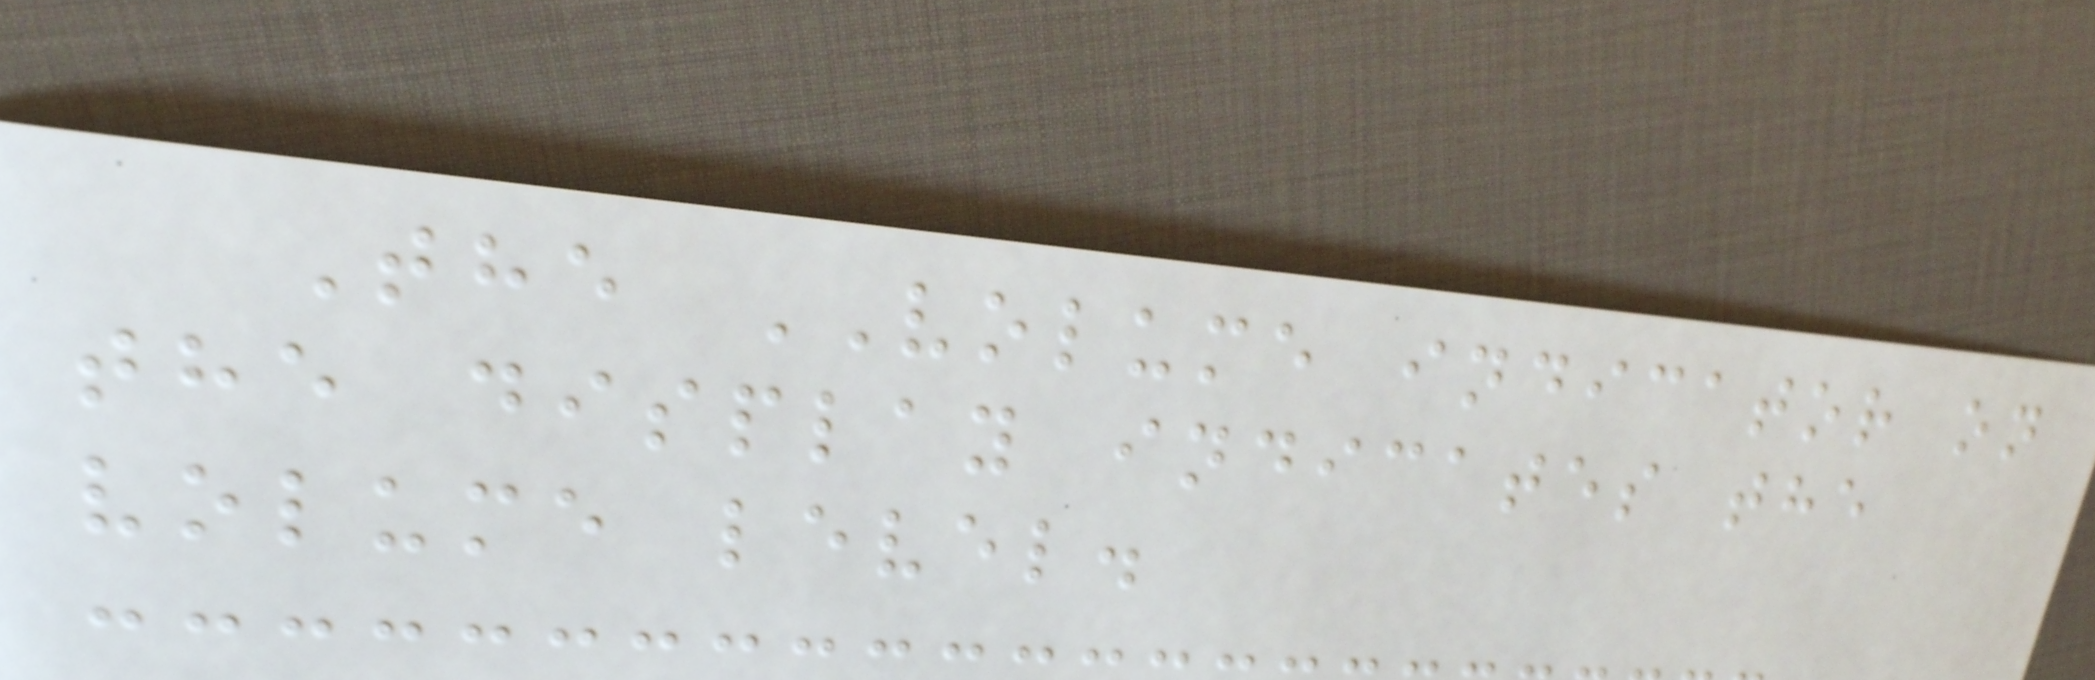The VOLUME indicator on
the display indicates the
volume level.
